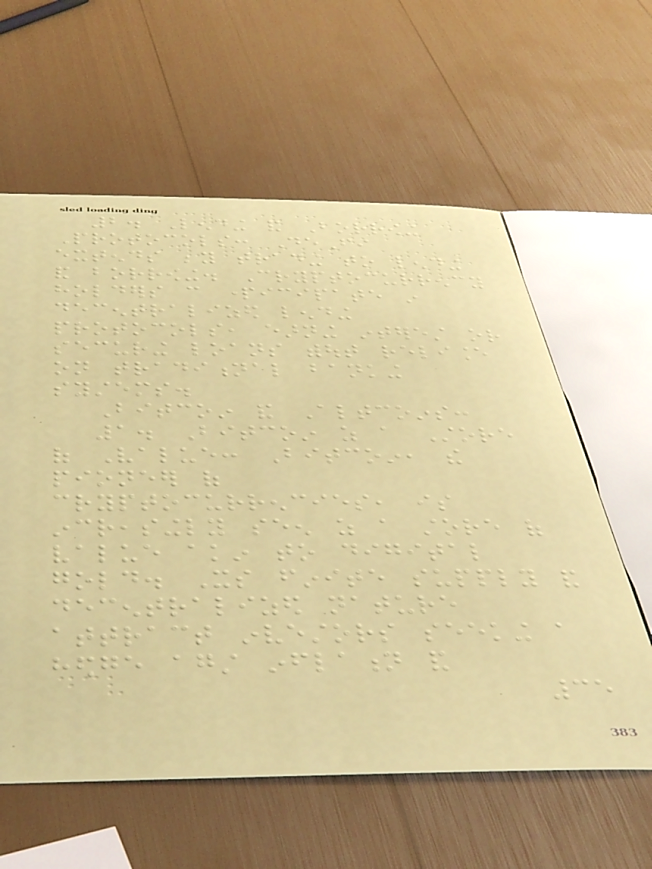2. Lending and Borrowing
Protocols: DeFi
extends beyond trading to lending
and borrowing. Cryptocurrency
holders can participate in
decentralized lending
protocols, earning interest or
securing loans without reliance
on traditional banking
systems.
Bitcoin and Altcoins:
1. Bitcoin as a Store
of Value: Bitcoin, the
pioneer of
cryptocurrencies, is
increasingly seen as a store of
value akin to digital
gold. Its finite supply and
decentralized nature
attract investors seeking a
hedge against inflation and
35
